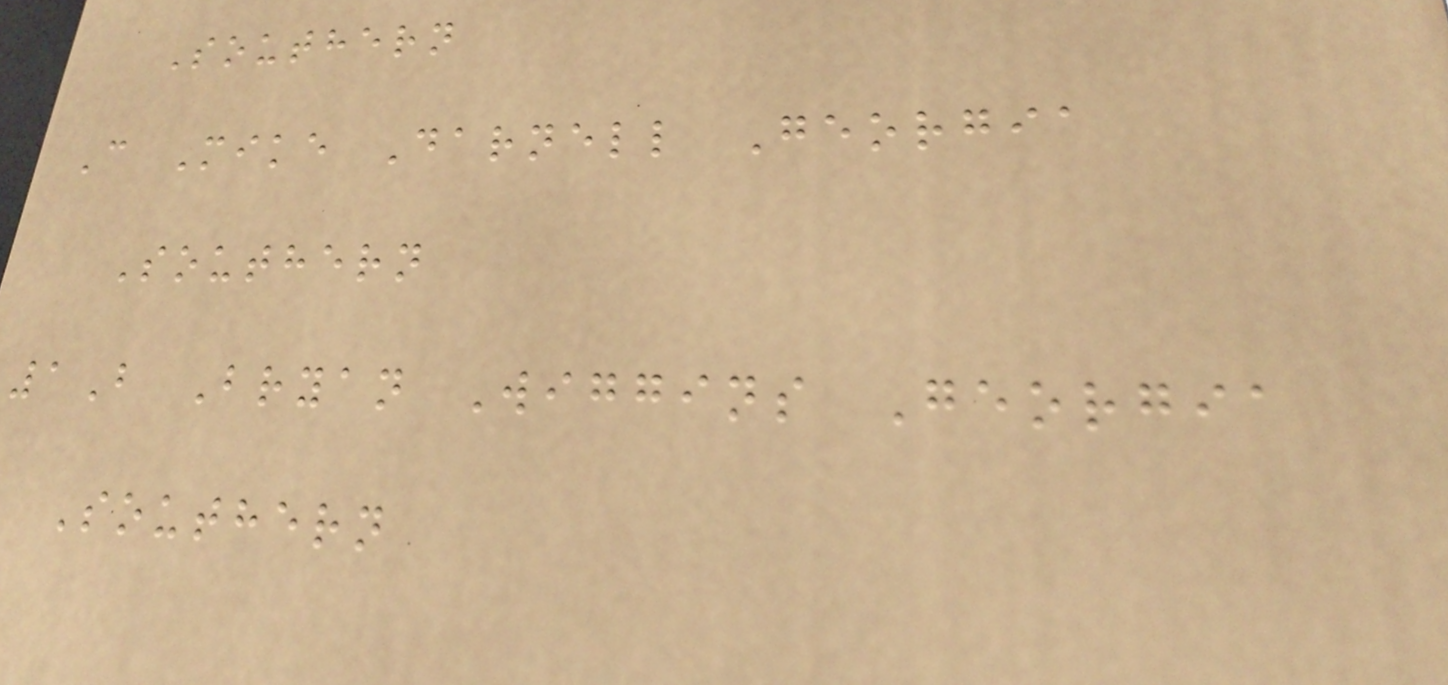Southern
C Mike Darnell Georgia
Southern
1B Bryan Wiggins Georgia
Southern
